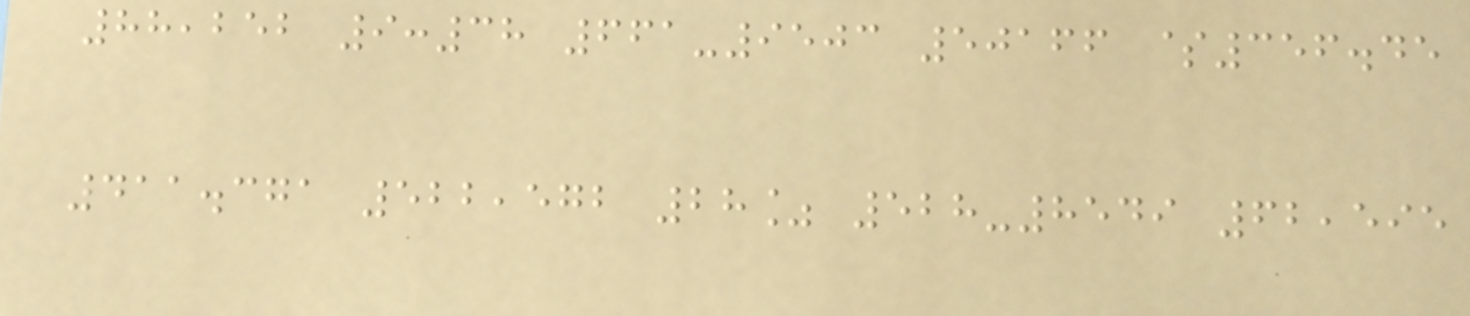88,252 9:38 661-9503 50166 $356.45
411.371 522,572 28% 528-8549 62,595
